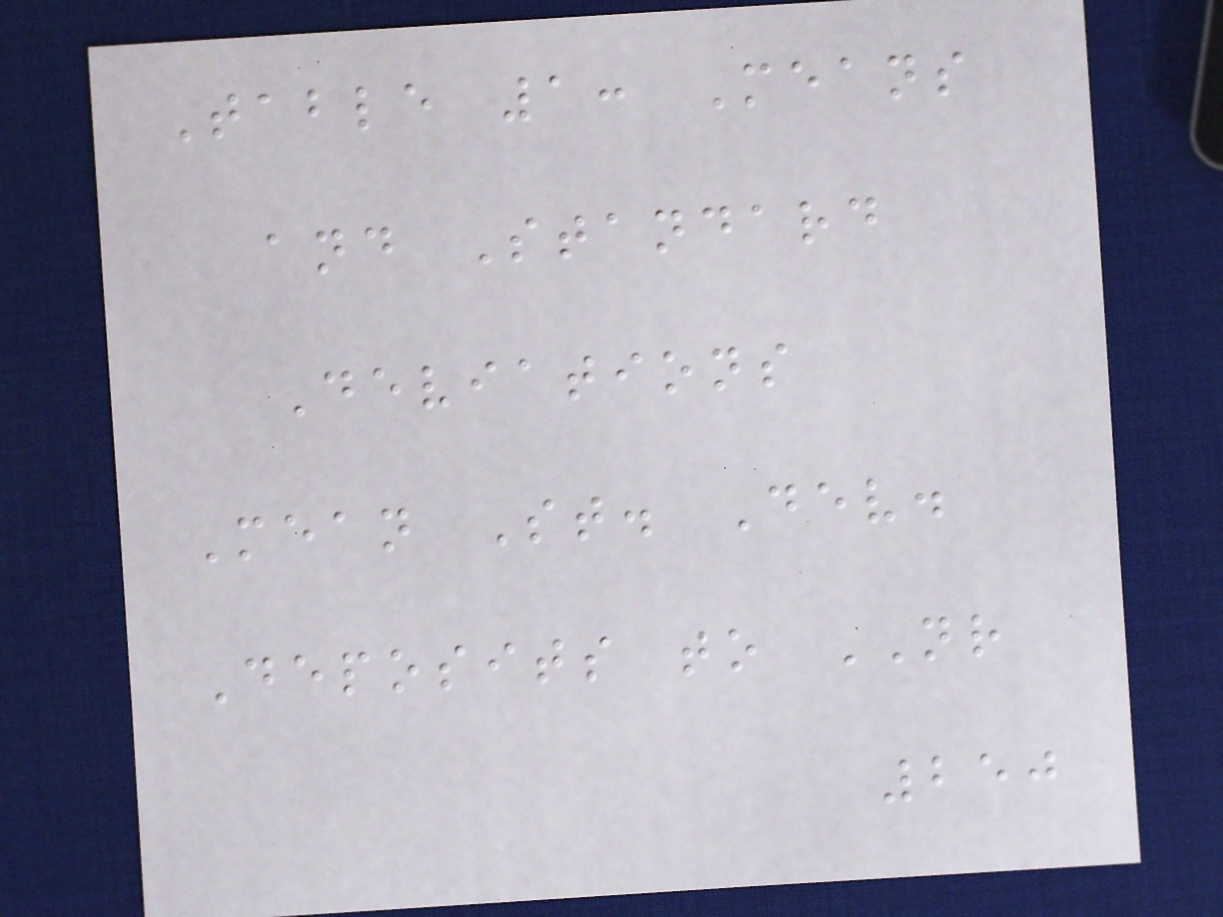Table 1: Means
and Standard
Deviations
Mean St. Dev.
Deposits to NR
250
